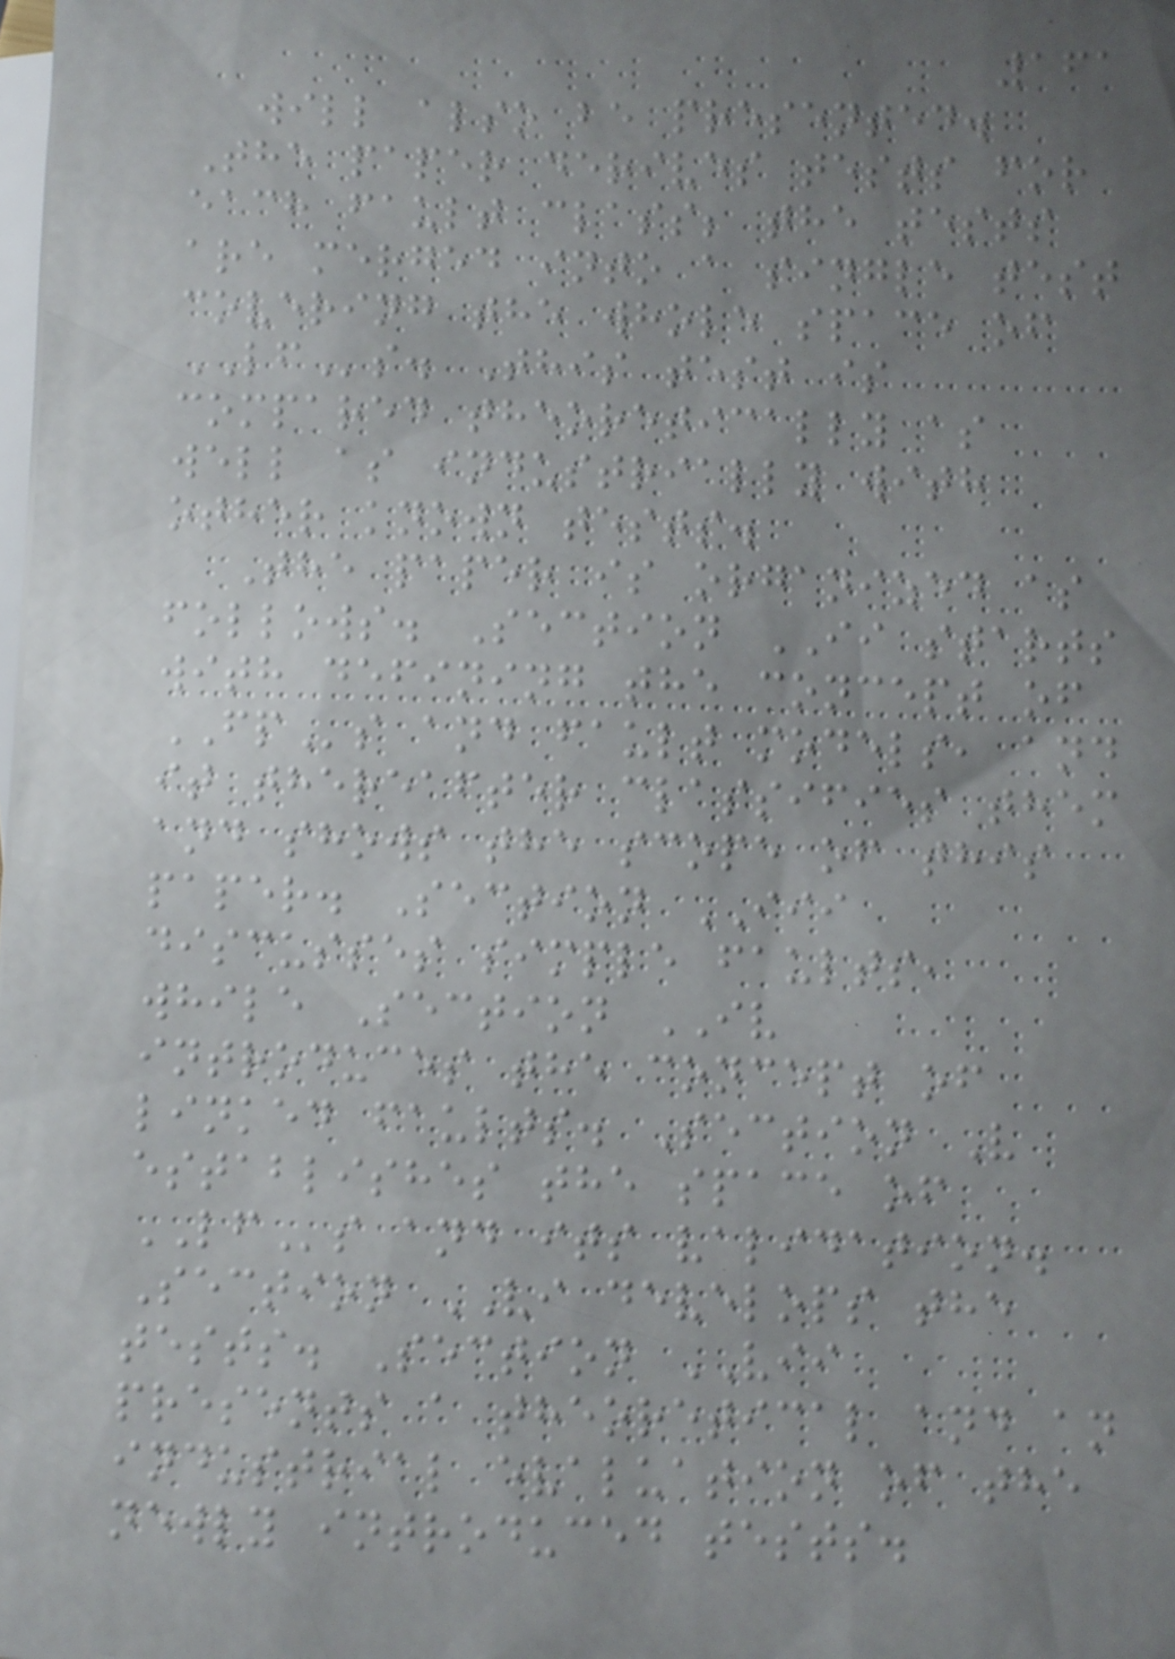161
will also be presented.
The paper derives tests for
each fault class; the tests
are merged into a single test
covering the whole space of
LFs. This test is
compared theoretically as
well as industrially with
other known tests.
The paper is organized as
follows. Section II starts
with defining the concept of
FPs and fault models, and
it thereafter classifies them
and shows the scope of this
paper. Section III
discusses simple faults,
while Section IV
introduces the concept of
linked faults. Section V
establishes the space of
LFs and its validation.
Section VI develops the
tests. Section VII
presents a theoretical and an
industrial evaluation of the
newly introduced tests.
